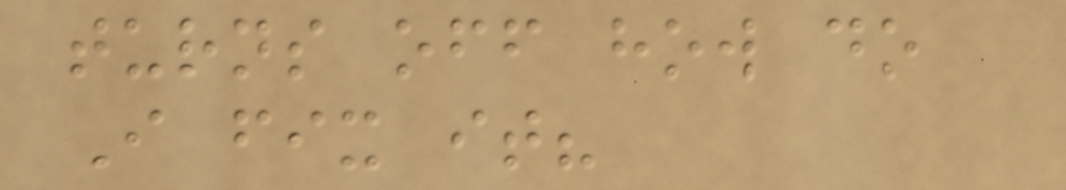turns off how do
I fix it?
